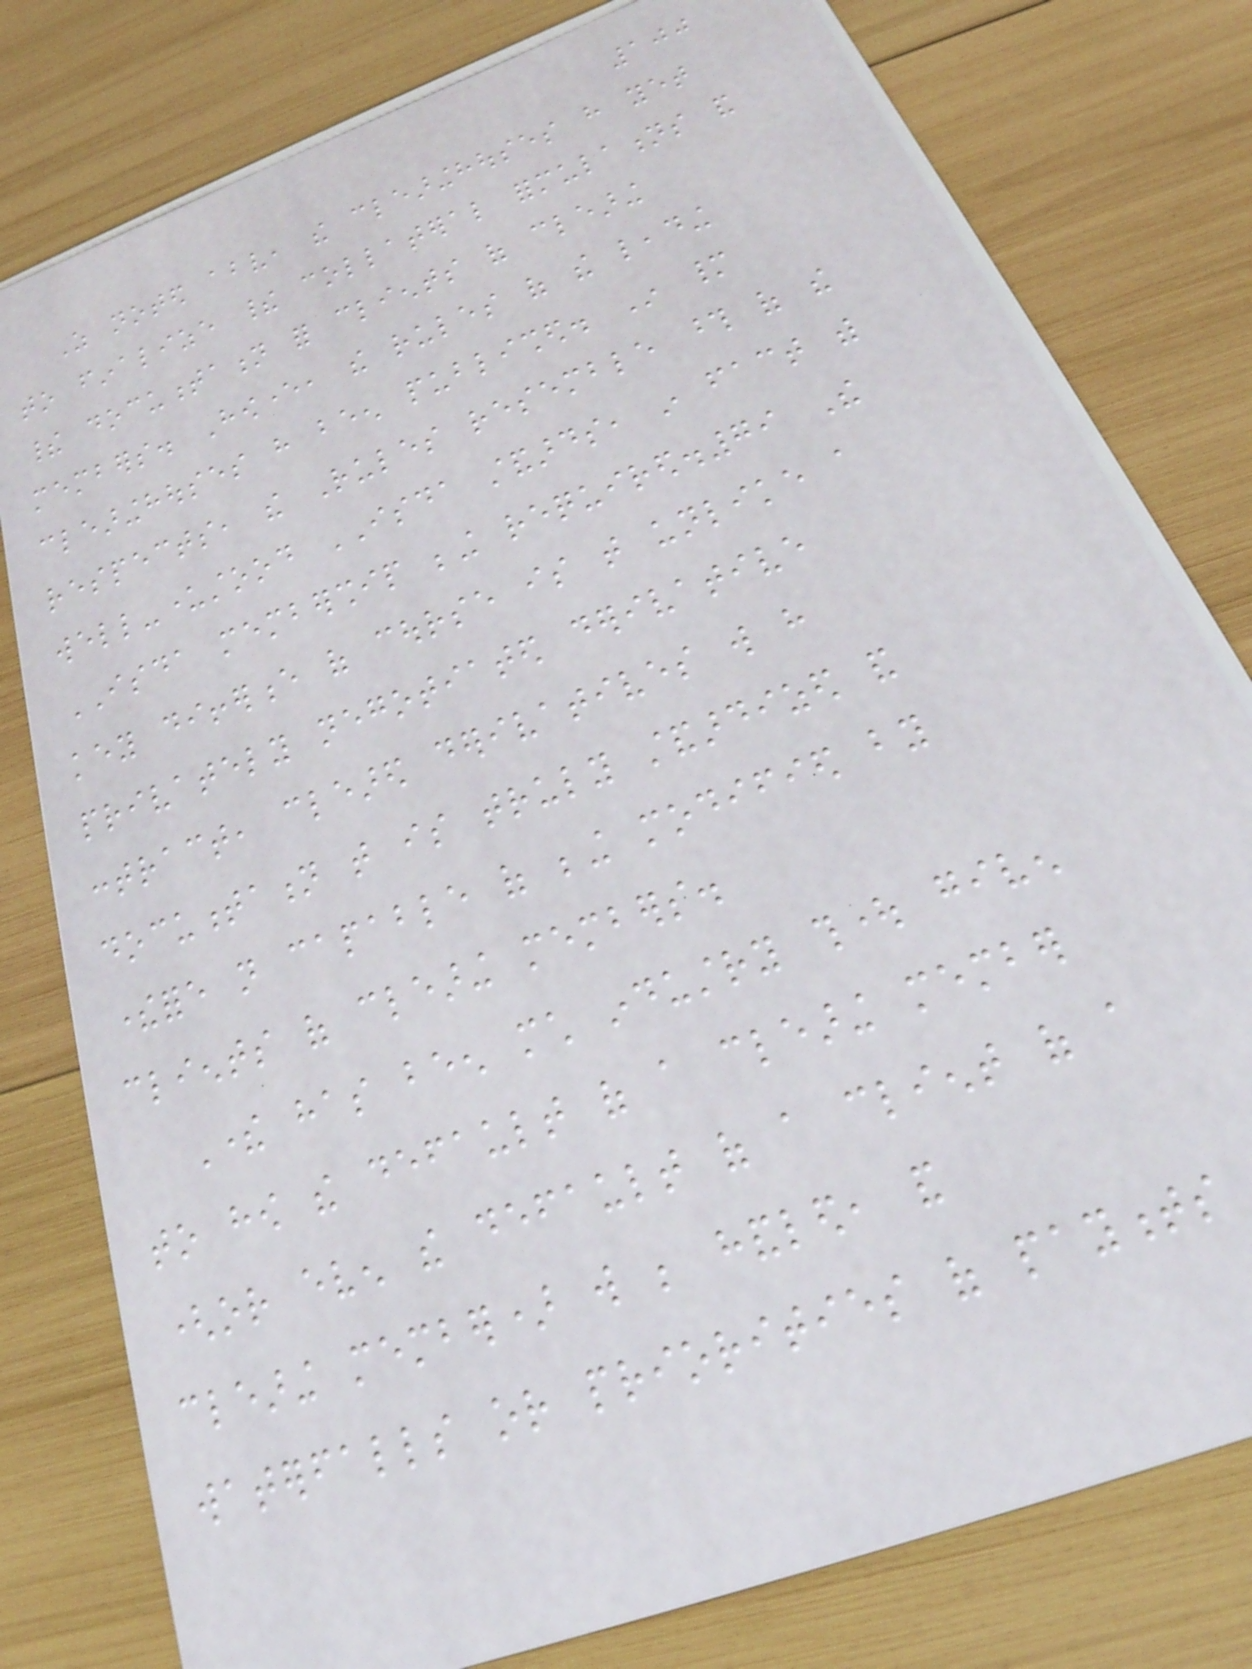100
As noted above, the clearinghouses have yet
to finalize their collateral formulations and
their documentation for clients of clearing
members. However, the rules of the leading
clearinghouses have been published. In many
respects, the Rules resemble those of the
well-understood ISDA standards, in fact with
ISDA membership being required.79 The
key difference of course is that unlike a
privately negotiated derivative
contract, cleared derivatives will have
documentation that is truly standardized and
therefore not capable of being modified by
clients of clearing members.
There has been much industry thought given
to how the default of a clearing member
(or even the default of a client of a
clearing member) will be handled, and
waterfalls or priorities of payments
